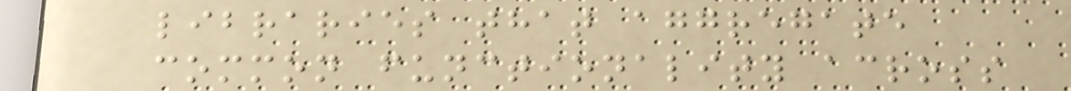libraries that aggregate
common functionality across
